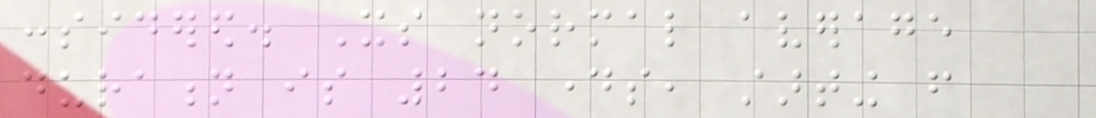considered. Its normal average
duration is 24 days, starting from
